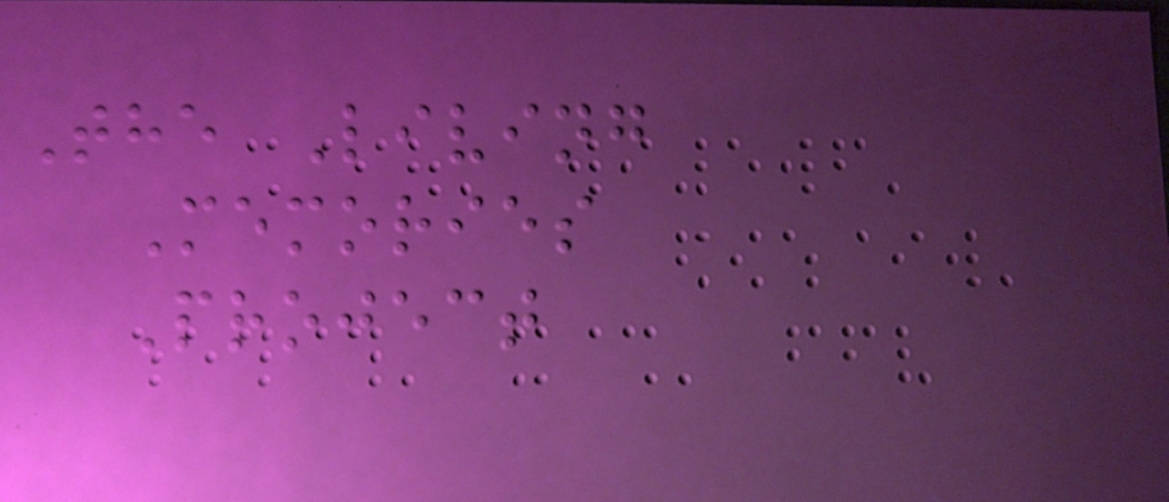The Living
Memories
Project
